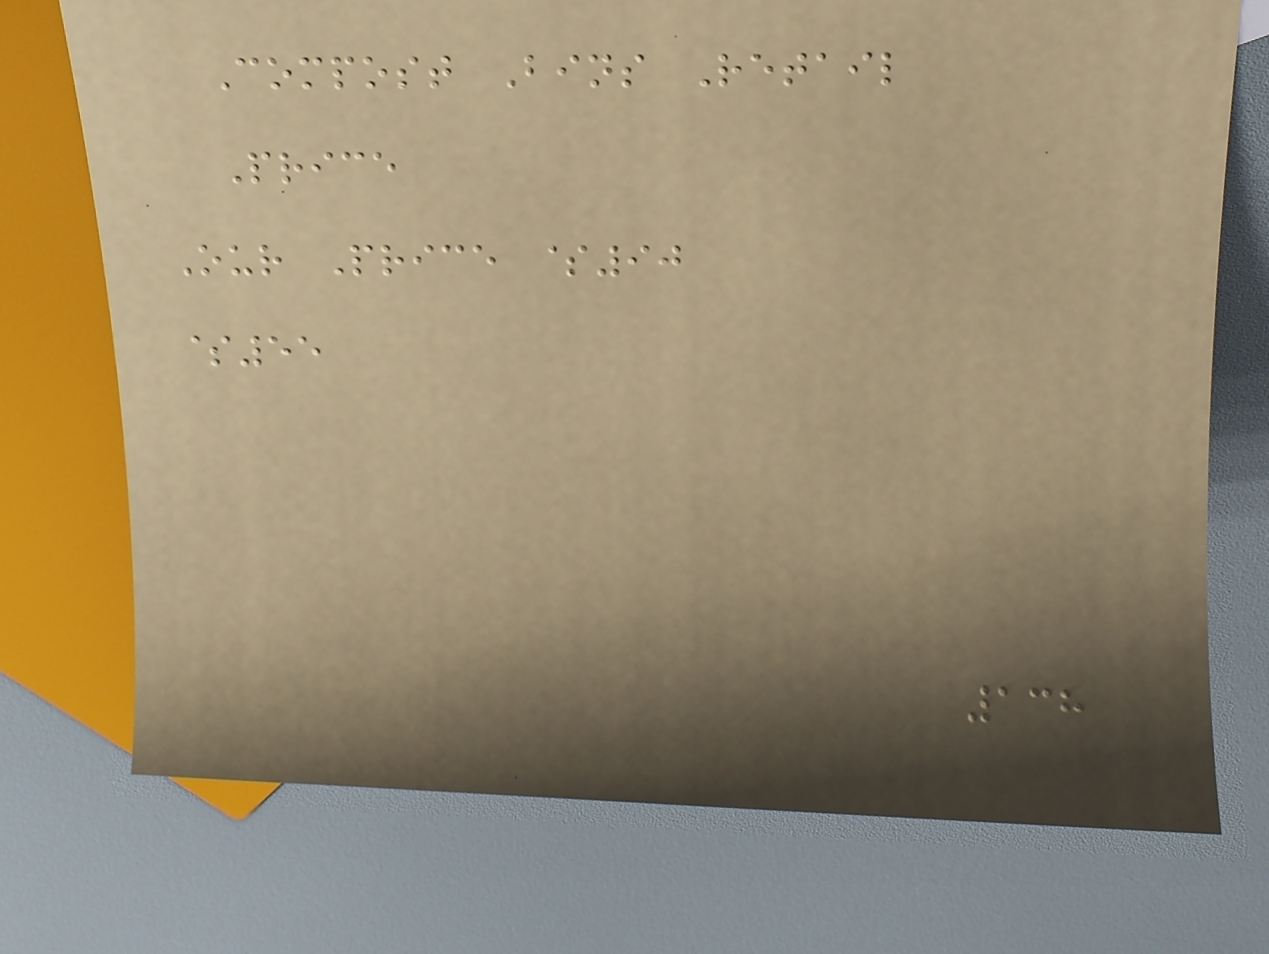Compost Bins Retail
Price
Our Price $90
$55
138
